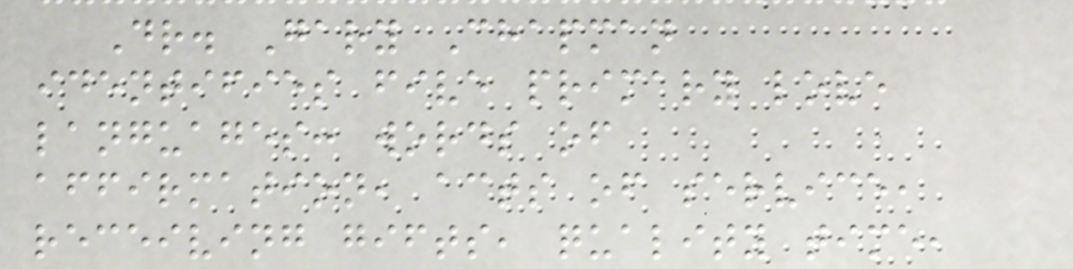Dr. Gary Chapman
identifies five primary love
languages: words of
affirmation, acts of service,
receiving gifts, quality time,
